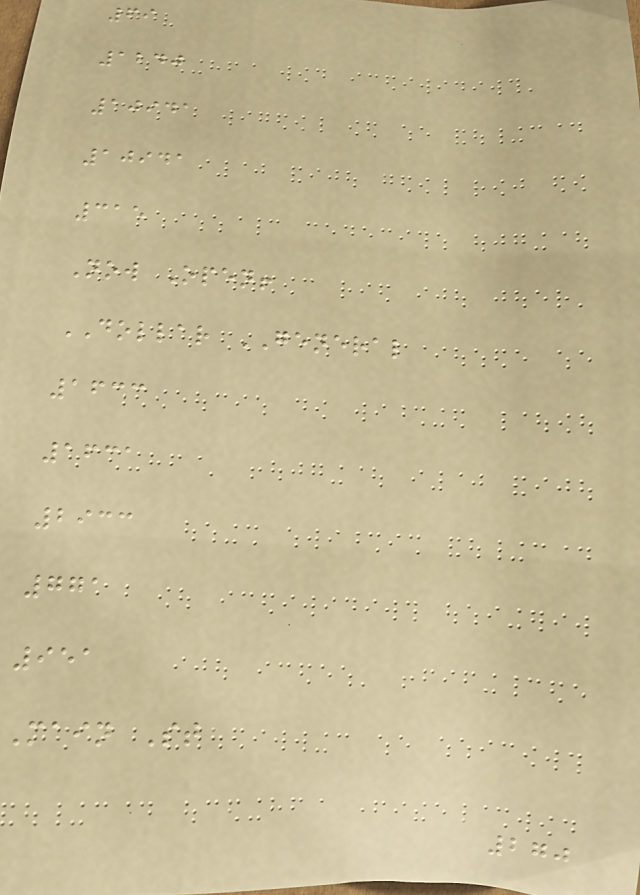69
1240
10941
10941
315
Now Open!
DOLLAR GENERAL
1633
1631
2933
771
951
Main St
270
